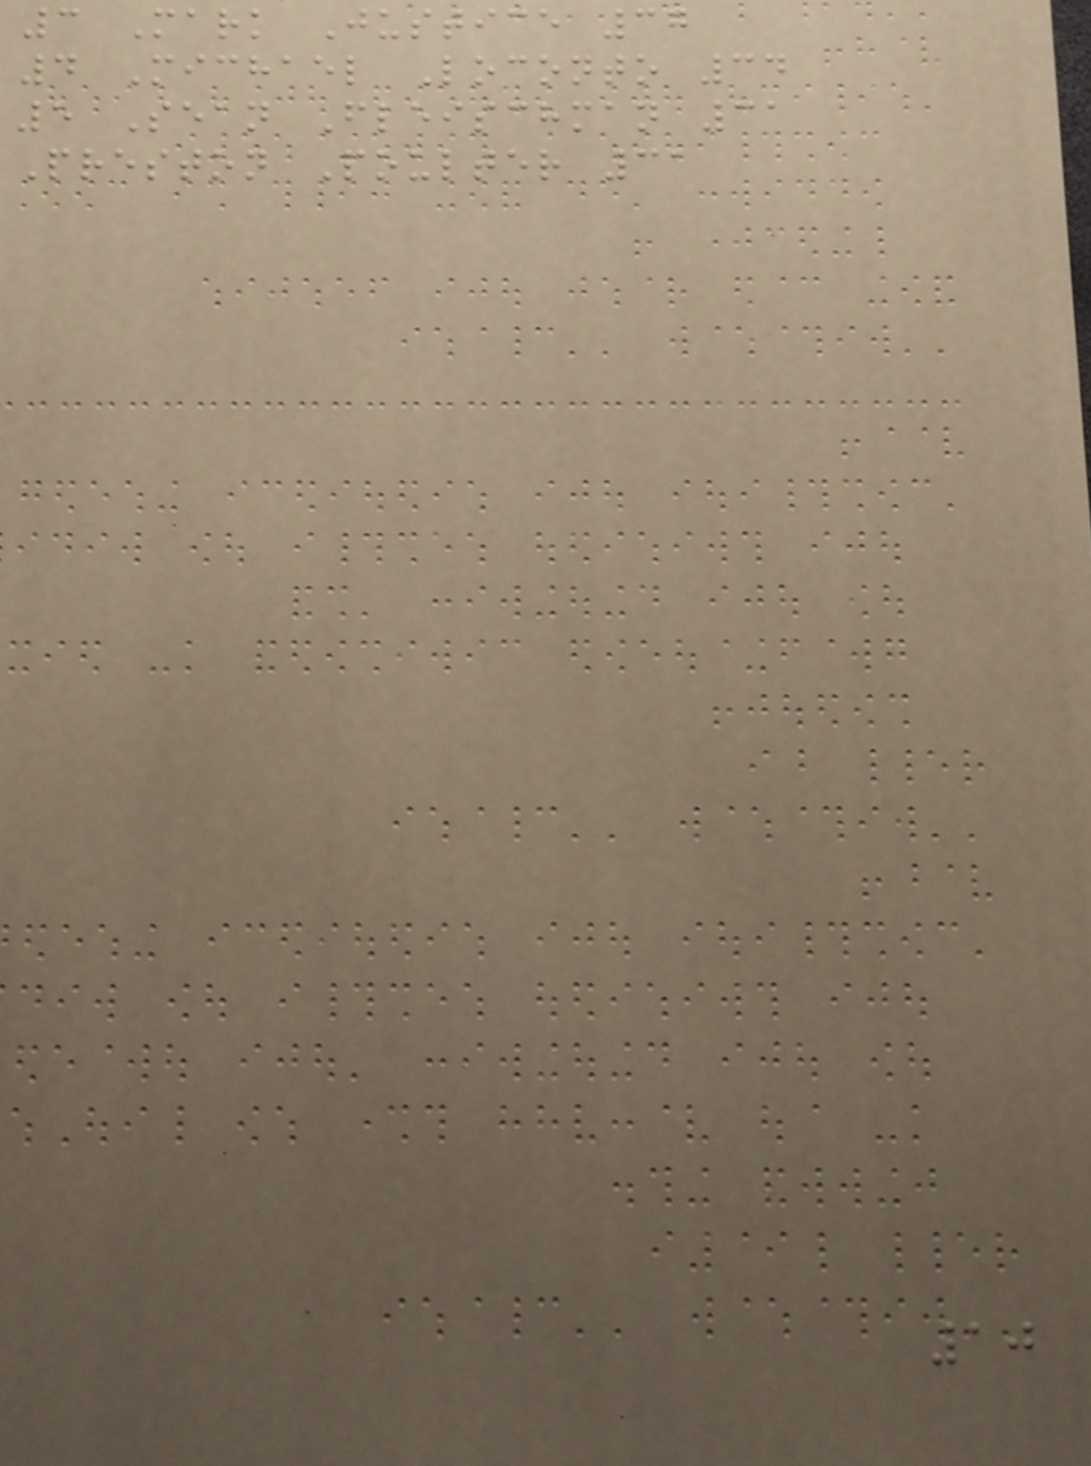3 Mark Justice 37
4 Michael Loconto 34
5 Sean Fleischman 31
Preston Poulter 31
10
